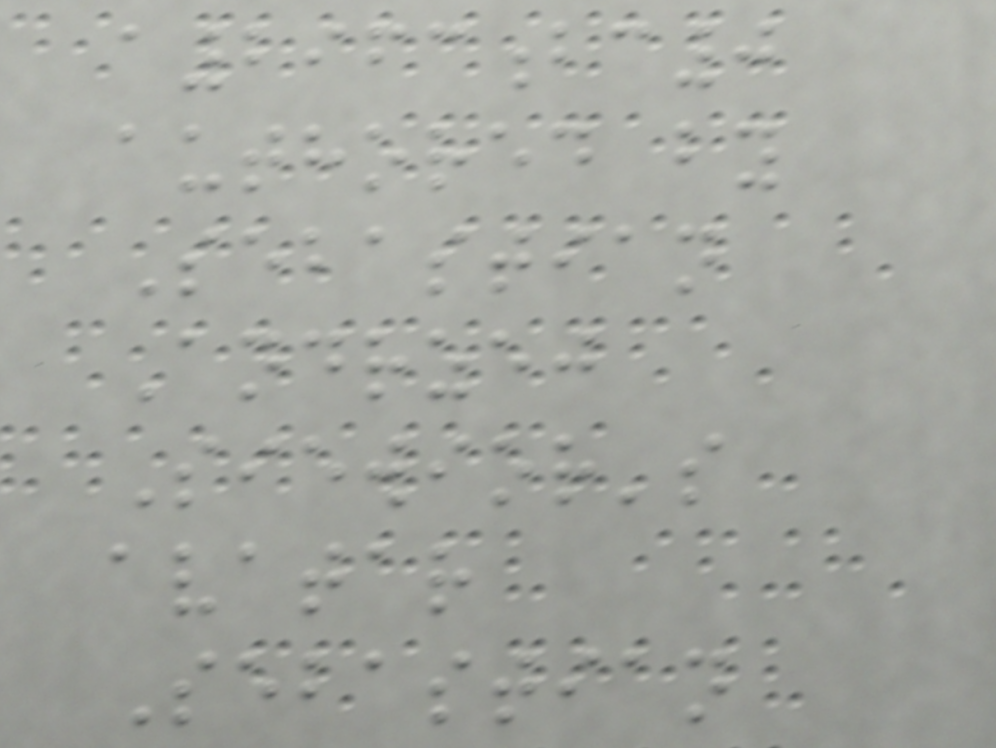a2963bc0
authored by
Sebastian
Andrzej
Siewior's
avatar
Sebastian
